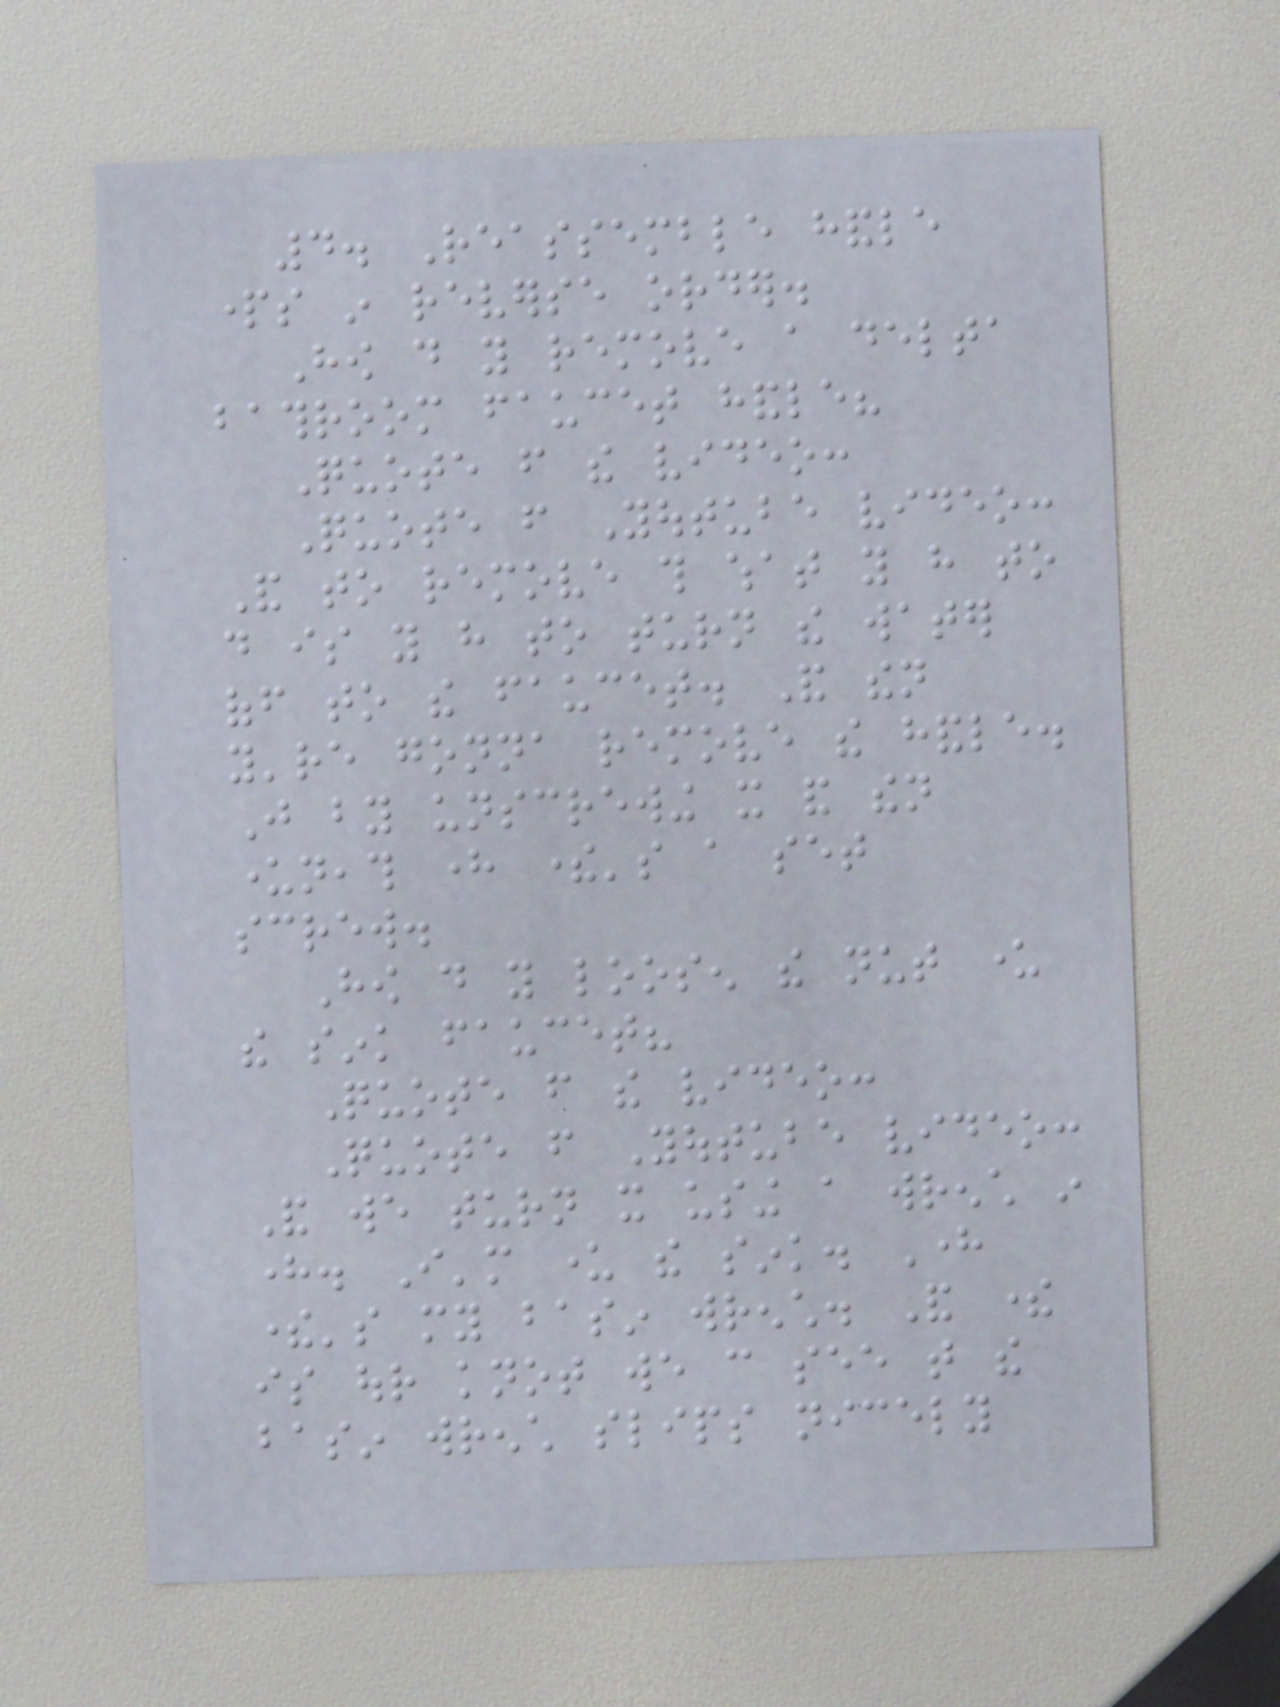4. Reassemble handle
parts in reverse order.
How do you remove a delta
bathroom faucet handle?
Quote from the video:
Quote from Youtube video:
And to remove this what you have to
do is you have to turn the water
off to the faucet. And then
you're gonna remove the handle.
Just by unscrewing it and then
underneath here there's a set
screw.
How do you loosen the nut under
the sink faucet?
Quote from the video:
Quote from Youtube video:
And we turn it using a wrench in
here. I'm under the sink. Here
there's my basin wrench. And there
is our knot we can see that the
basin wrench slips nicely
